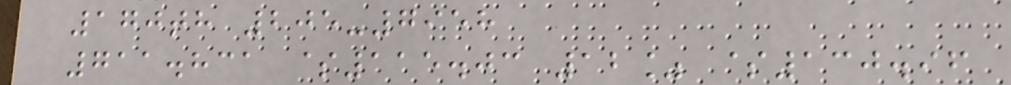170th 205-7958
711.831 $115.03 12% $130.96
